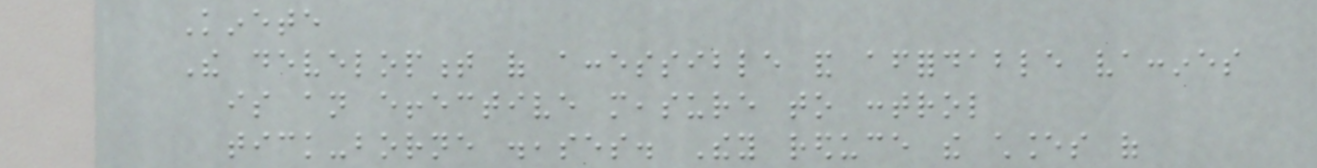Kinete
The development of accessible and affordable vaccines
is an effective measure to control
tick-borne diseases. They reduce the chances of
